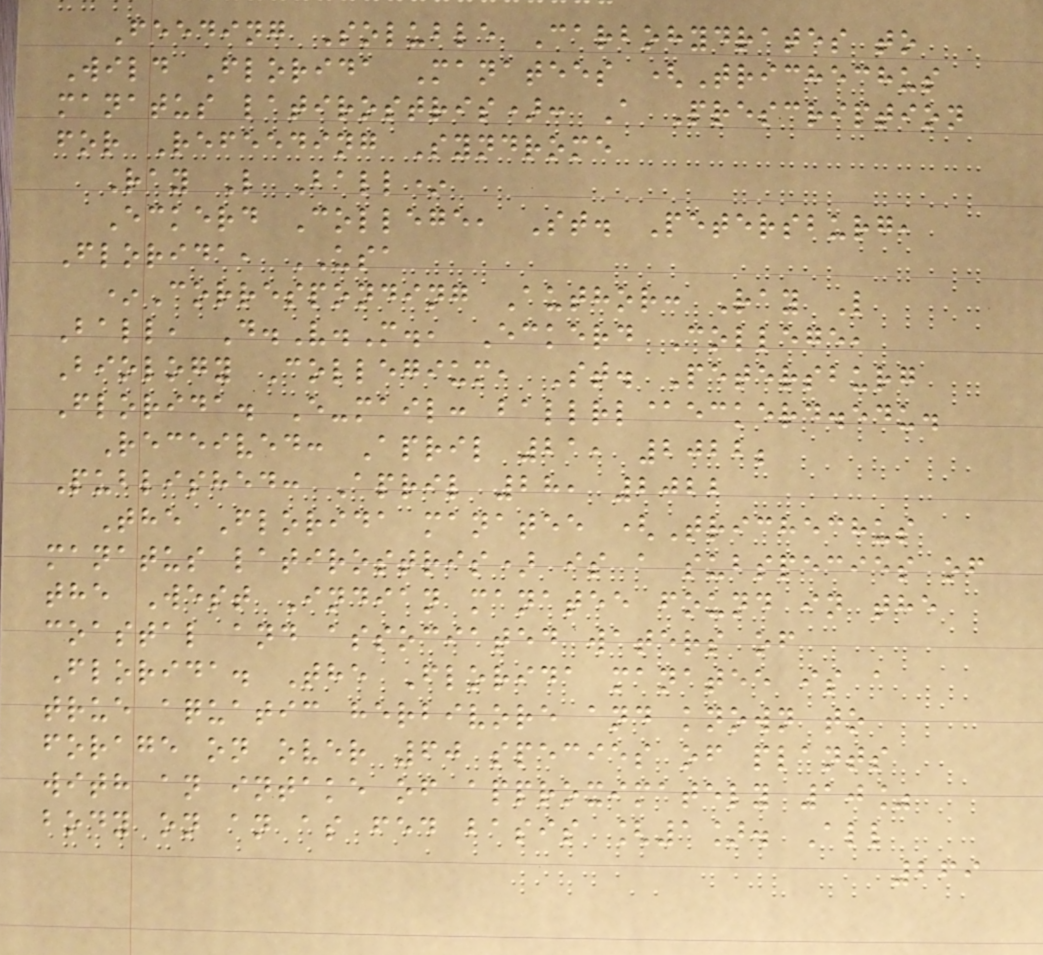Feeding Soluble Carbohydrates to
Wild Florida Manatees (Trichechus
manatus latirostris): A Prescription
for Refeeding Syndrome
Ray L Ball*
Eckerd College, St. Petersburg,
Florida, USA
*Corresponding Author: Ray L
Ball, D.V.M., Eckerd College,
Biology Collegium, St. Petersburg
Florida. E-mail: ballrl@eckerd.edu.
Received: April 21, 2022;
Published: April 28, 2022
The Florida manatee (Trichechus
manatus latirostris) is a subspecies of
the West Indian manatee found in the
coastal and associated waters of
Florida. The Florida manatee is a
true aquatic herbivore and known to
forage on over 60 species of plants
with an intake of approximately 10%
body on an as fed basis [1]. All
269
